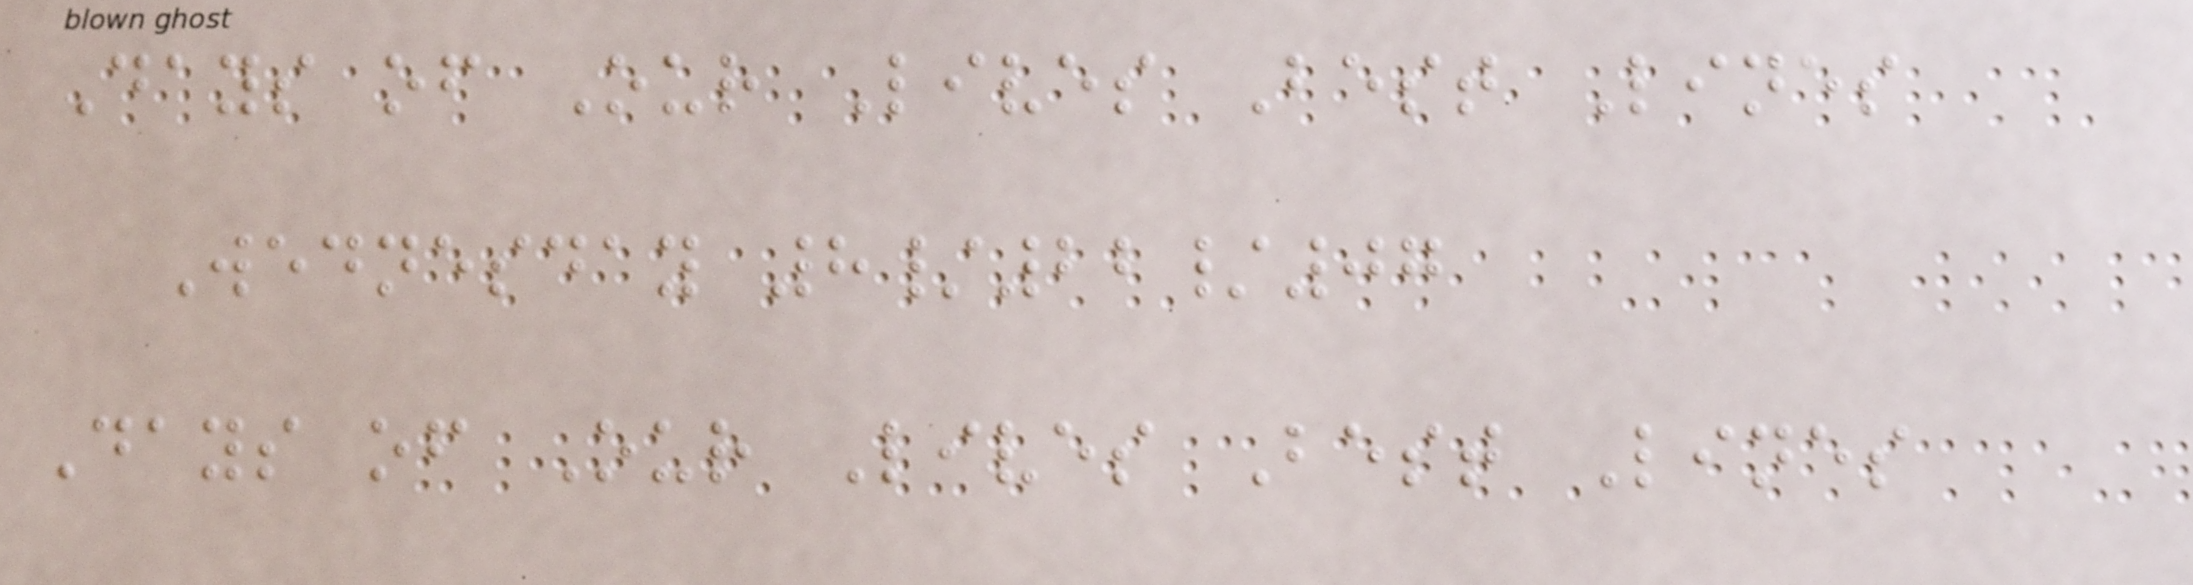Days of Our Lives Best Lines
Wednesday 8/22/07
Days of Our Lives Best Lines
